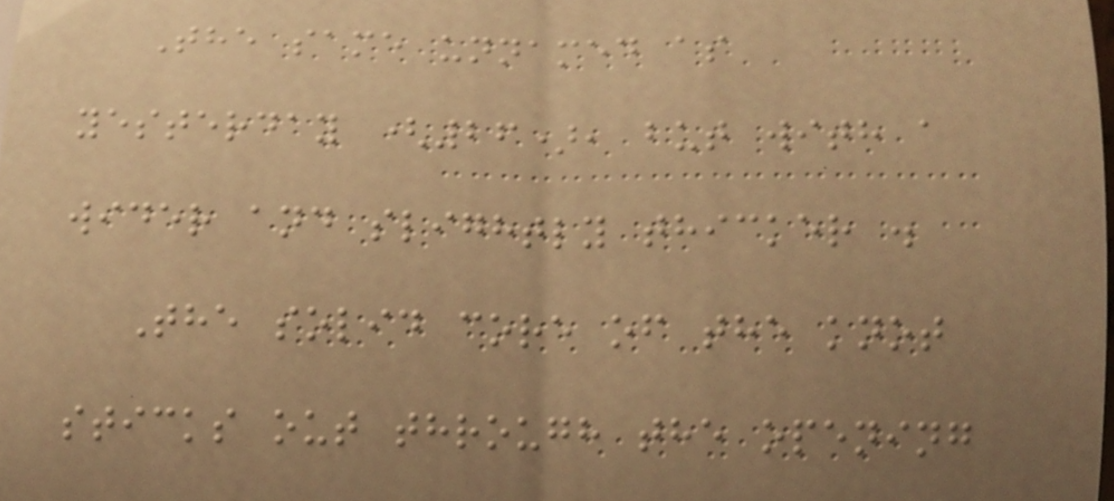The same unnamed as
yesterday (26), but with a
wider and slightly thicker .
The solid core of the knot
sticks out through the opening
